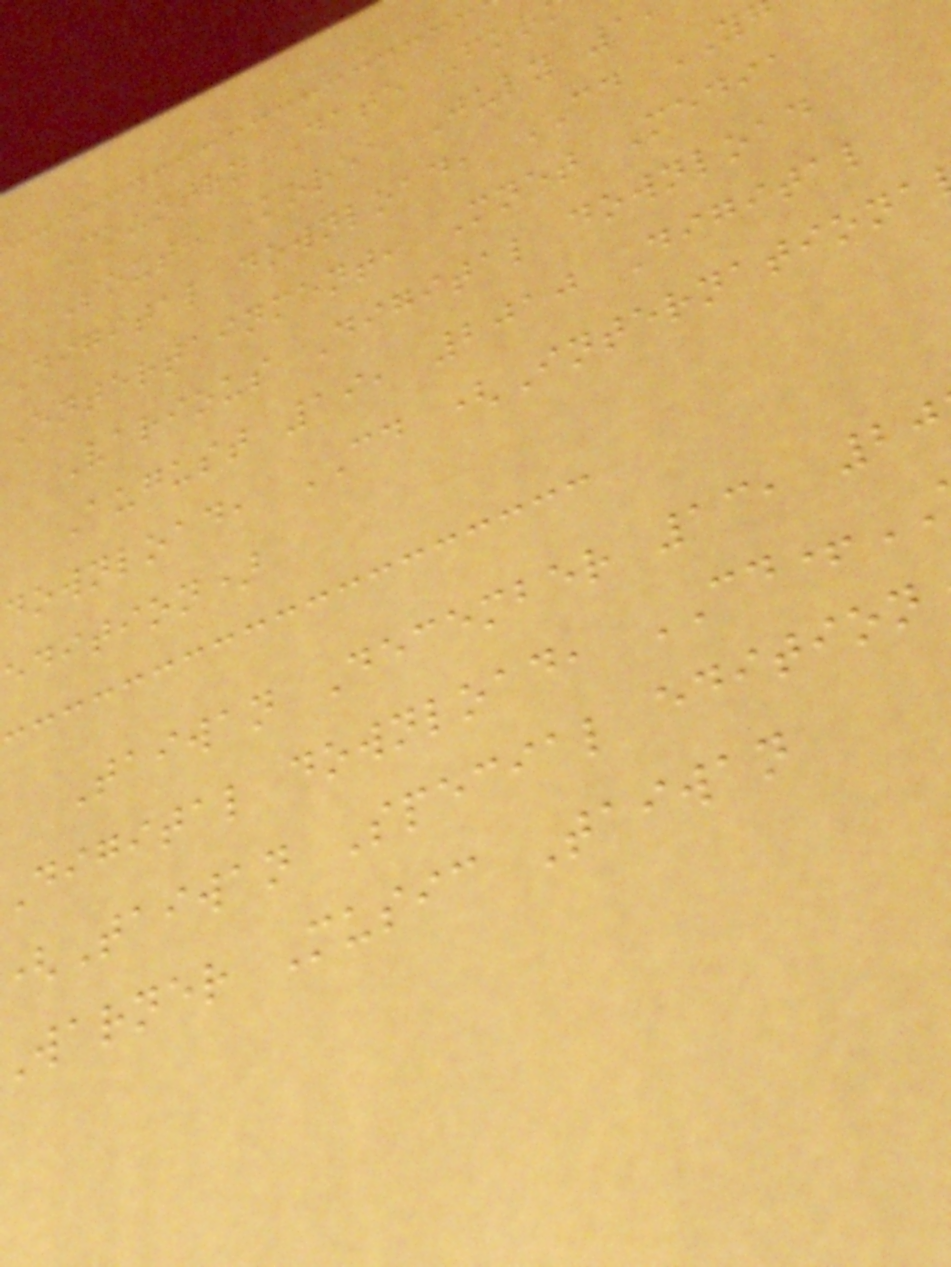Country Date For
South Korea July 1
Digital download, CD
Entertainment, Mnet Media
Various Digital download
August 19, 2010 Digital
download, CD (Internationa
edition)
Taiwan December 13, 20
Digital download, CD+
(Taiwan Special edition
Warner Music Taiwan
